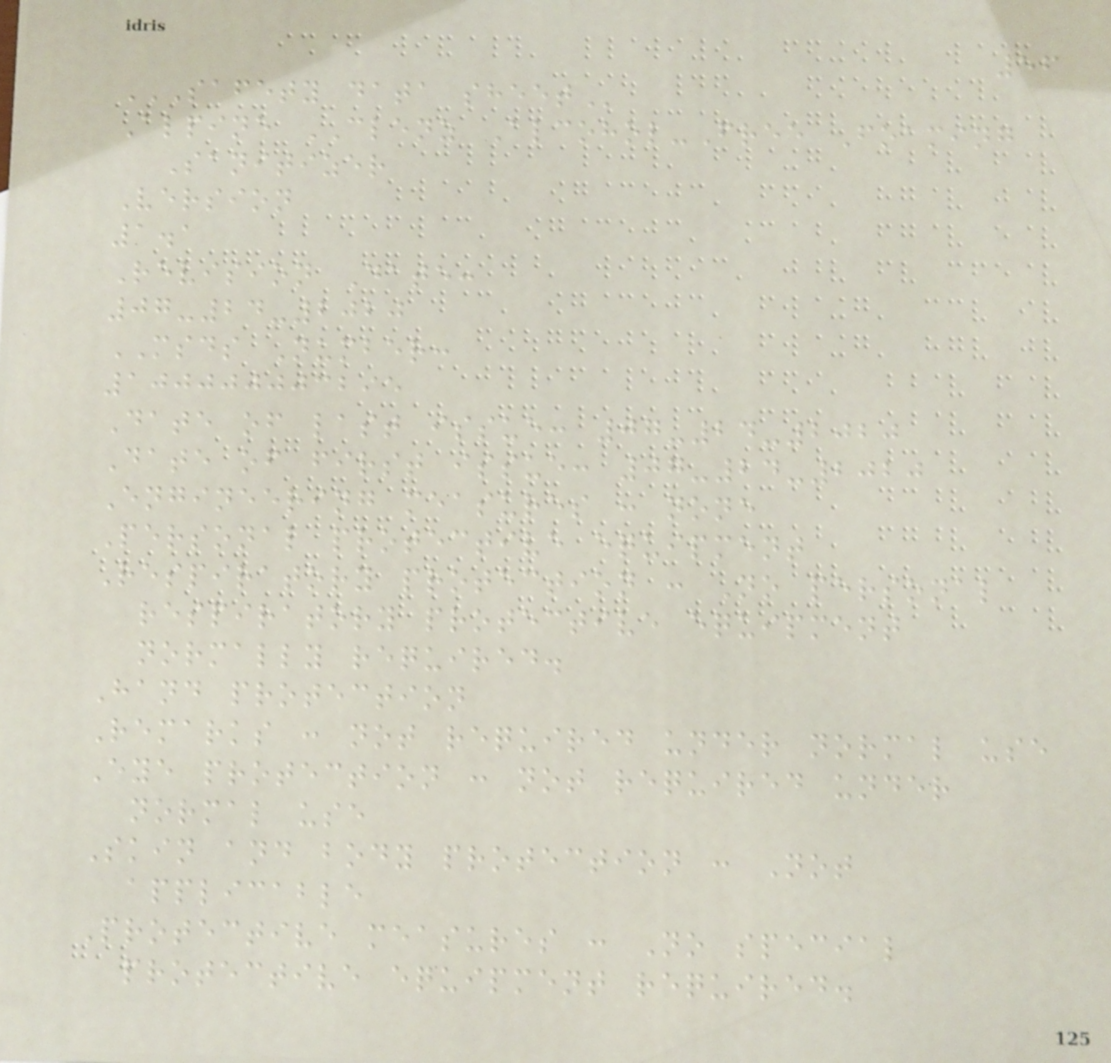56
SAFETY DATA SHEET
Alpine CLENZ Alcohol-Free Foaming
Sanitizer
Version
1.1
Revision Date:
07-24-2020
MSDS Number:
100000003295
Date of last issue: 07-24-2020
Date of first issue: 07-24-2020
Engineering measures : none
Personal protective equipment
Respiratory protection : No personal
respiratory protective equipment
normally required.
Hand protection
Remarks : not required under normal use
Eye protection : not required under
normal use
Skin and body protection : Not
applicable
Protective measures : No special
protective equipment required.
